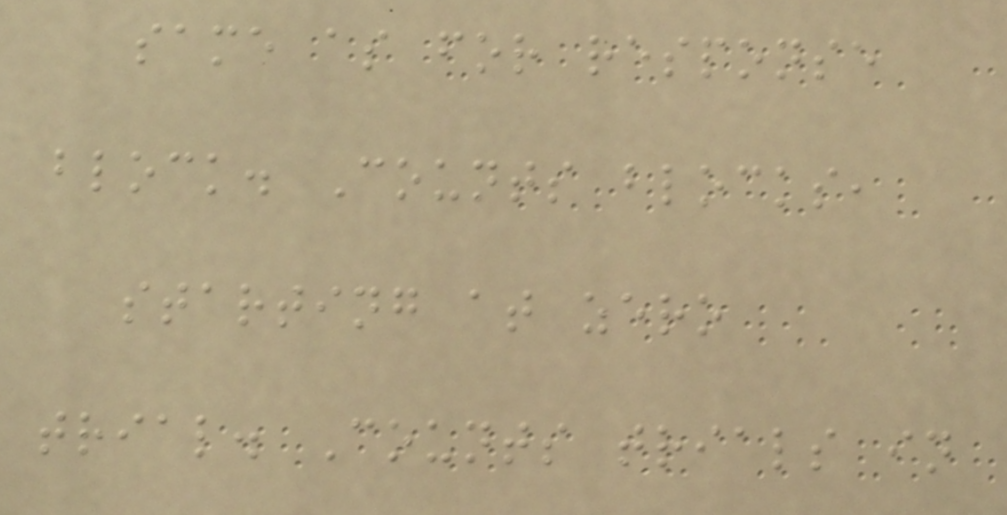same as for response
block. Counts blocks,
starting at zero
trial. Counts trials in
